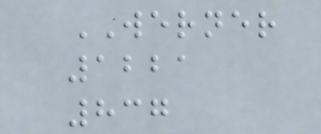WERNER
1221
837
